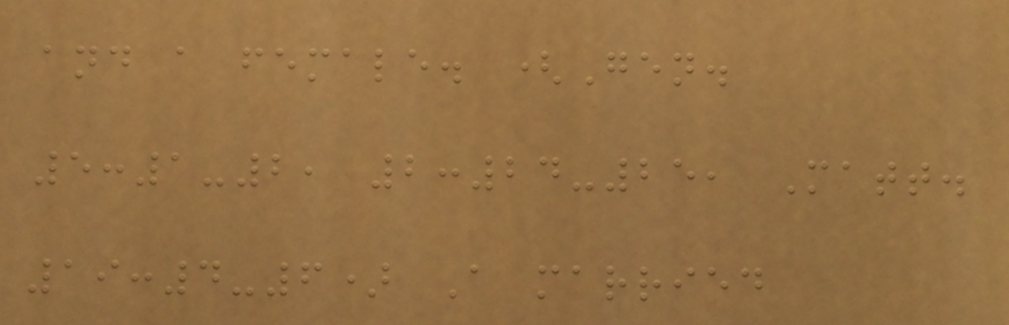and a female. (Gen.
5:1-2, 2:24-25, Matt.
19:4-6) A married
